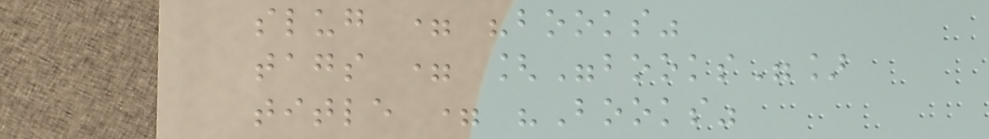slug = "books"
tags = ["books"]
title = "Books"
